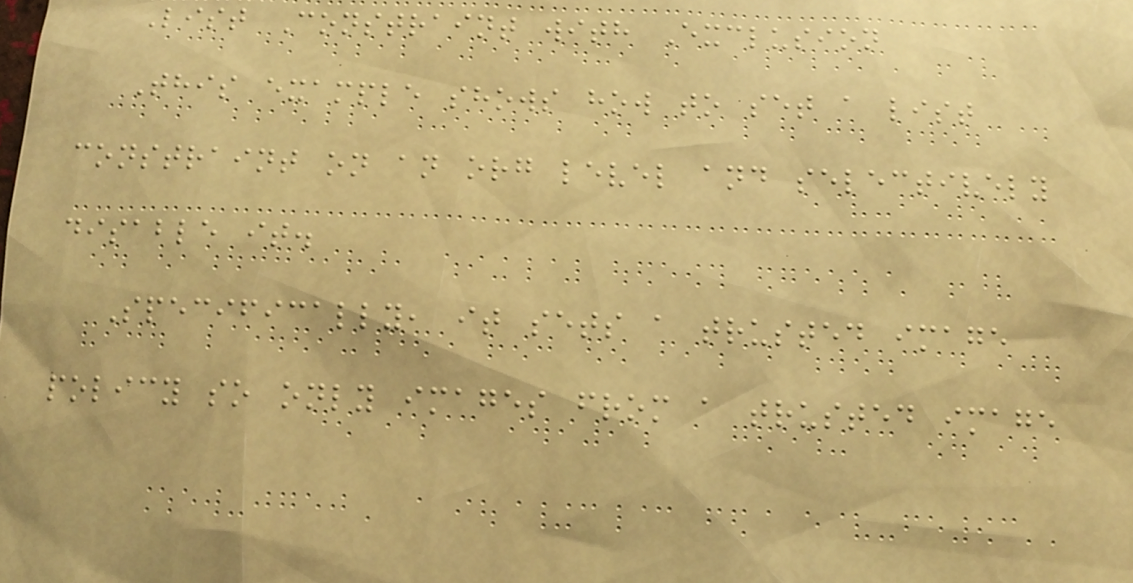List Constraint with Exclusion
This example shows how to set a list
constraint on an org level and selectively
disable it.
Specifically, it sets a trusted image
policy so only images from a trusted image
